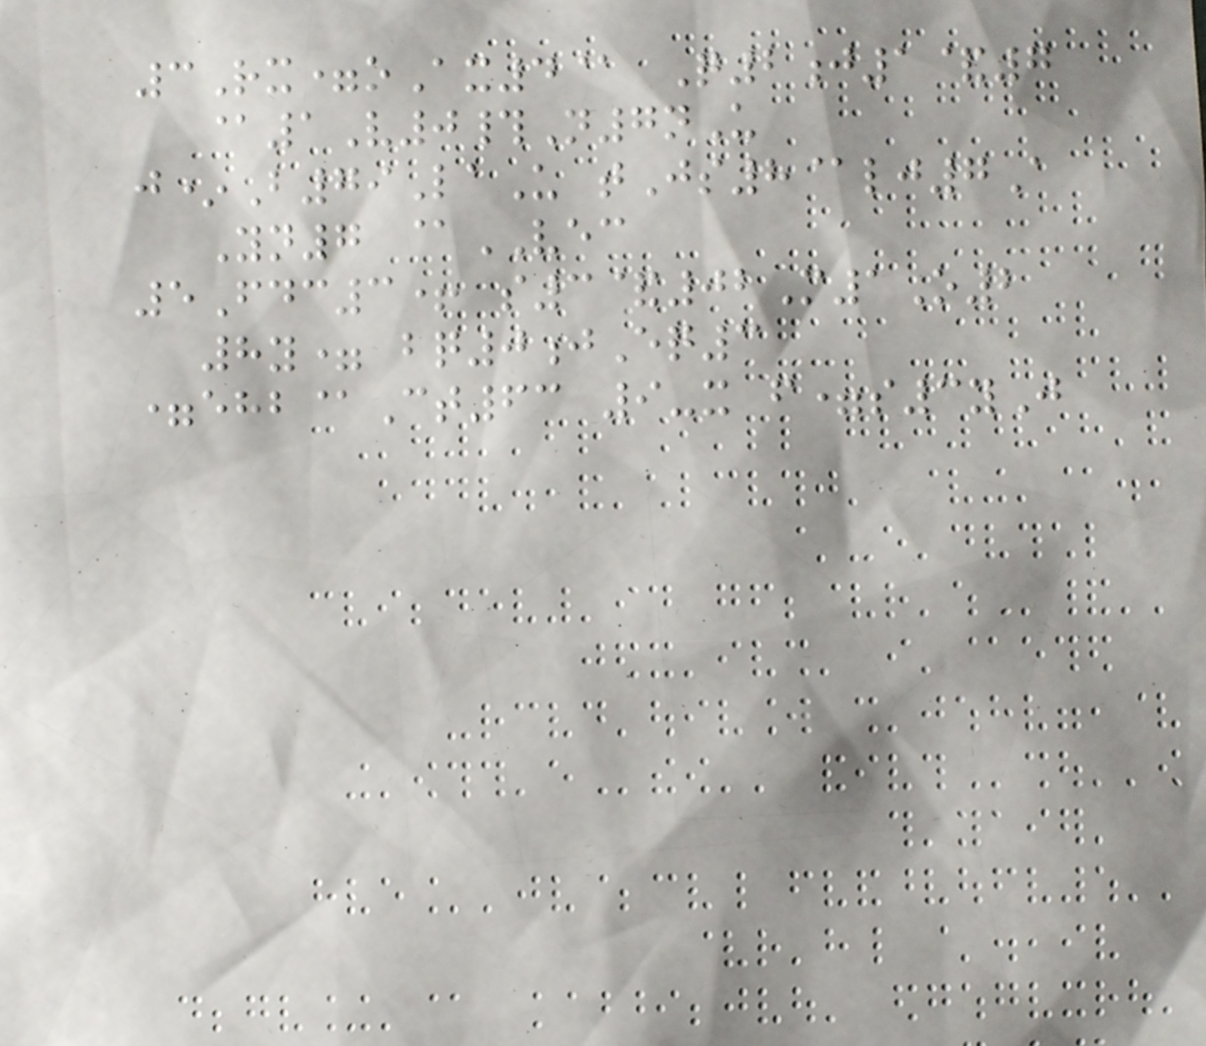3Rx=oAx4@ Q2j1&7
@1V0#N7nU
j*B79LaU tJs8@lj7A
Yn7 @VEC
5Fdc3+ s3&02M1O2
8y= bq0jEq3
=ehb@Ct63 9-x f=s3yJ
